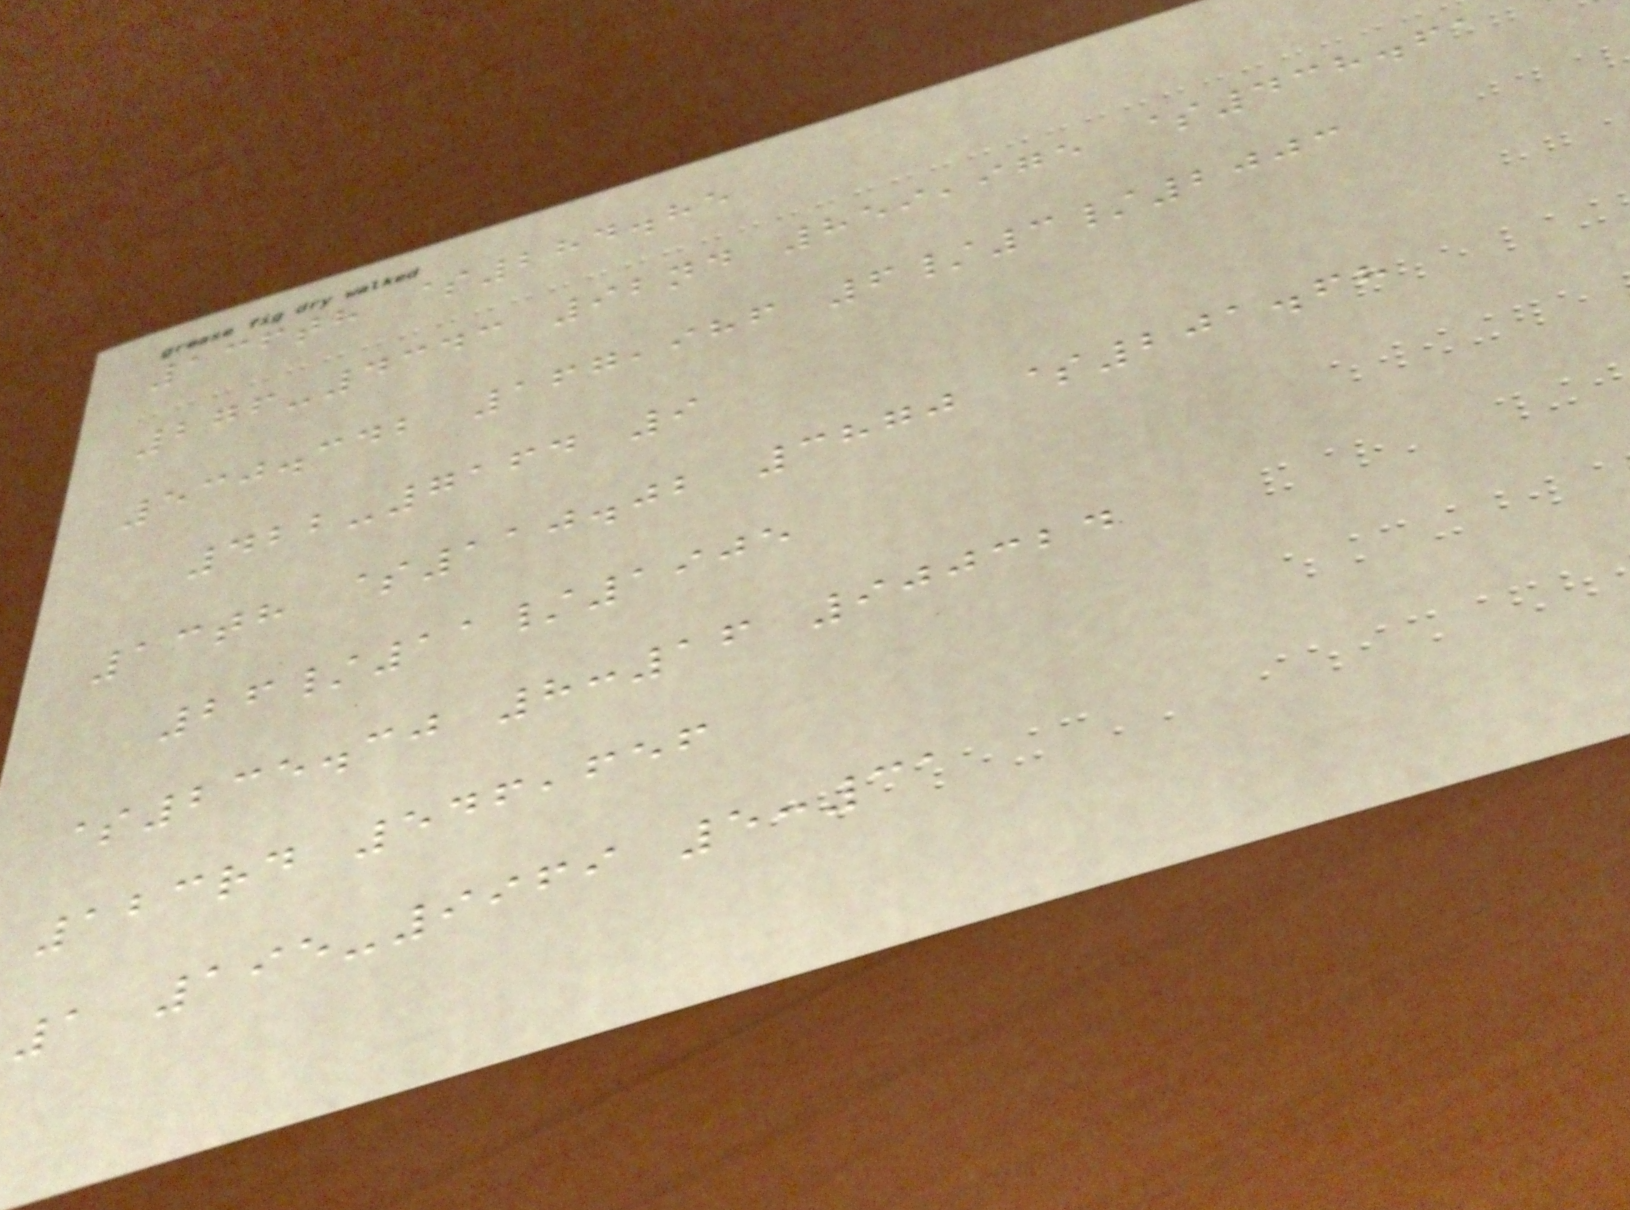136th $284.85
276-4343 92nd 859,975 $438.61
530.342 167,986 6/3/2003
422-7164 9
13th $110.02 3870 $201.68
26/11/1905
$235.30 8:16 900324
123rd 546,656
1 195-9969 5:31
